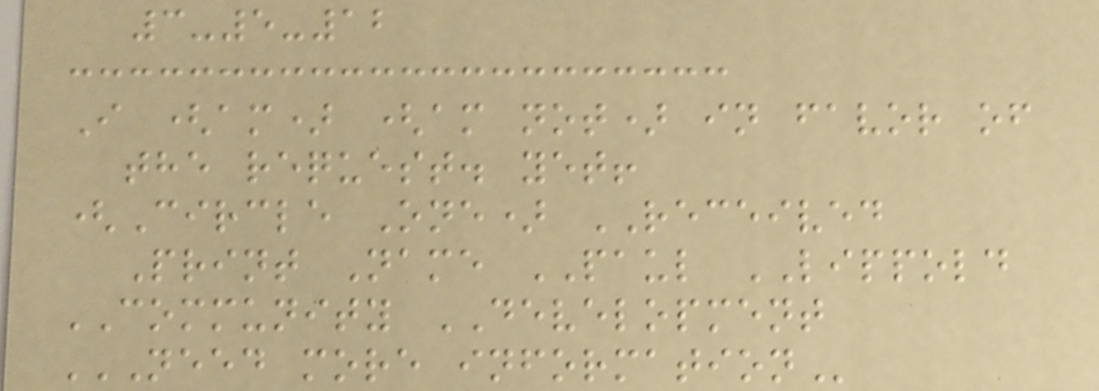3-5-12
I (am) (am not) in favor of
the request. yet!
(Circle One) RECEIVED
Print Name PAUL LIPPOLD
COMMUNITY DEVELOPMENT
NEED MORE INFORMATION
